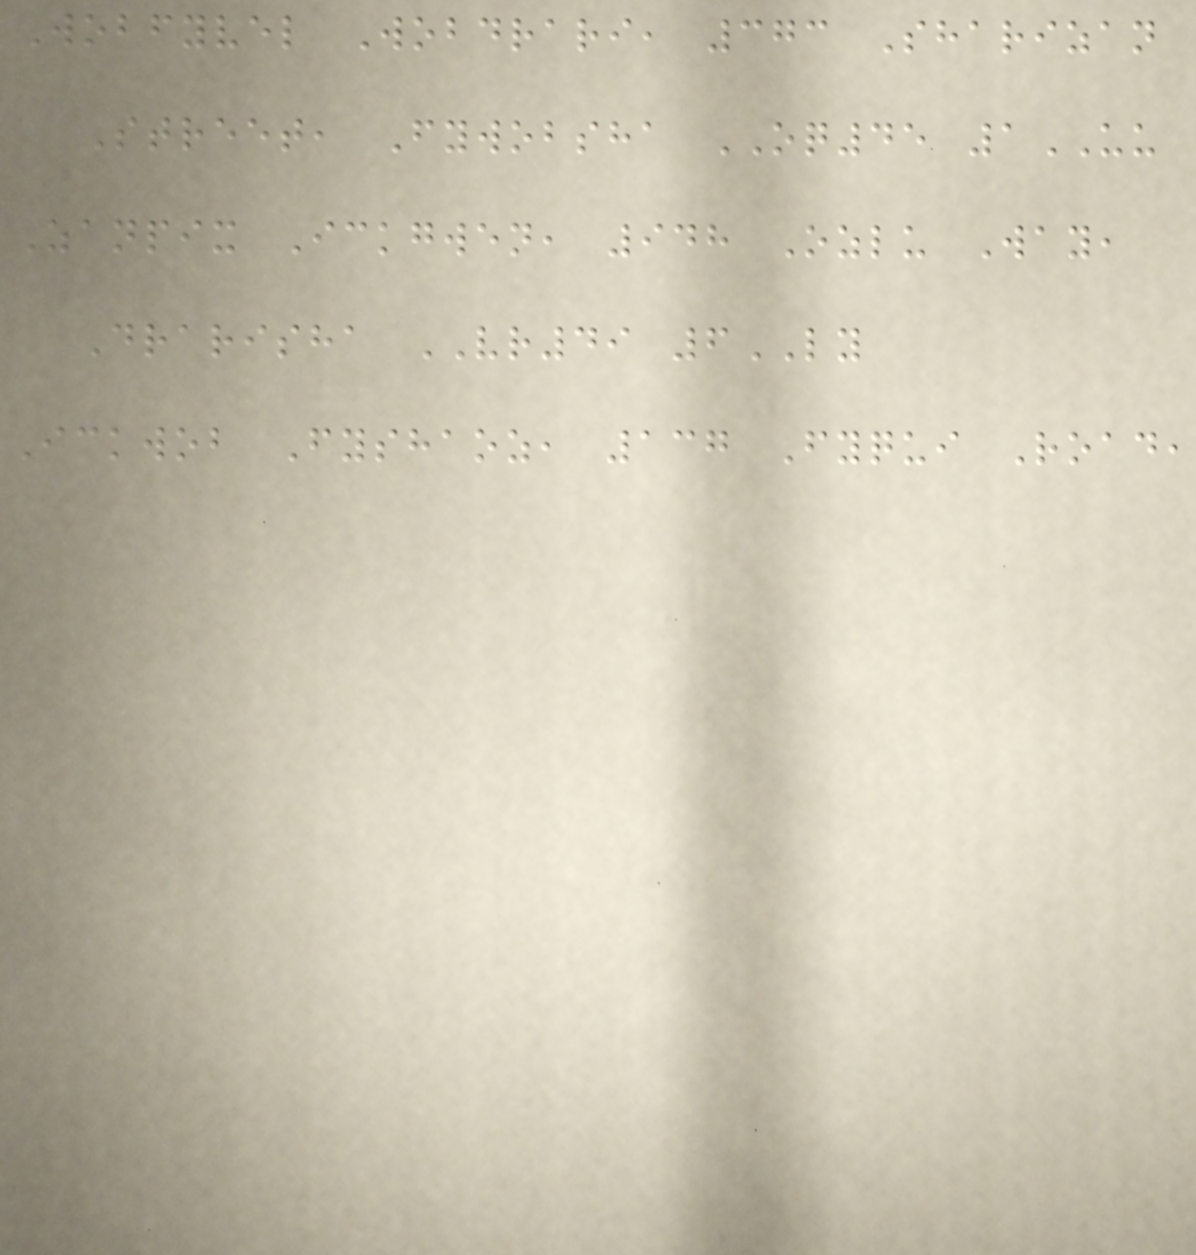Wobfyvel Wobdrari, 373 Sharizan
Street, Fywobsha OQ45 1UU
Zanpix Ickgwen, 948 Ozlu Way,
Drarisha VR49 6LY
Ickwob Fyshaoz, 137 Fyqui Road,
